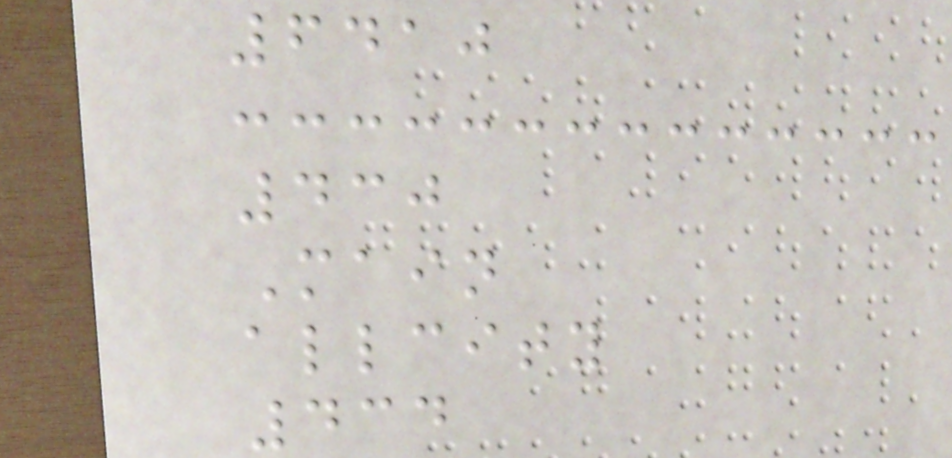6410
430
Main
allcity
434
